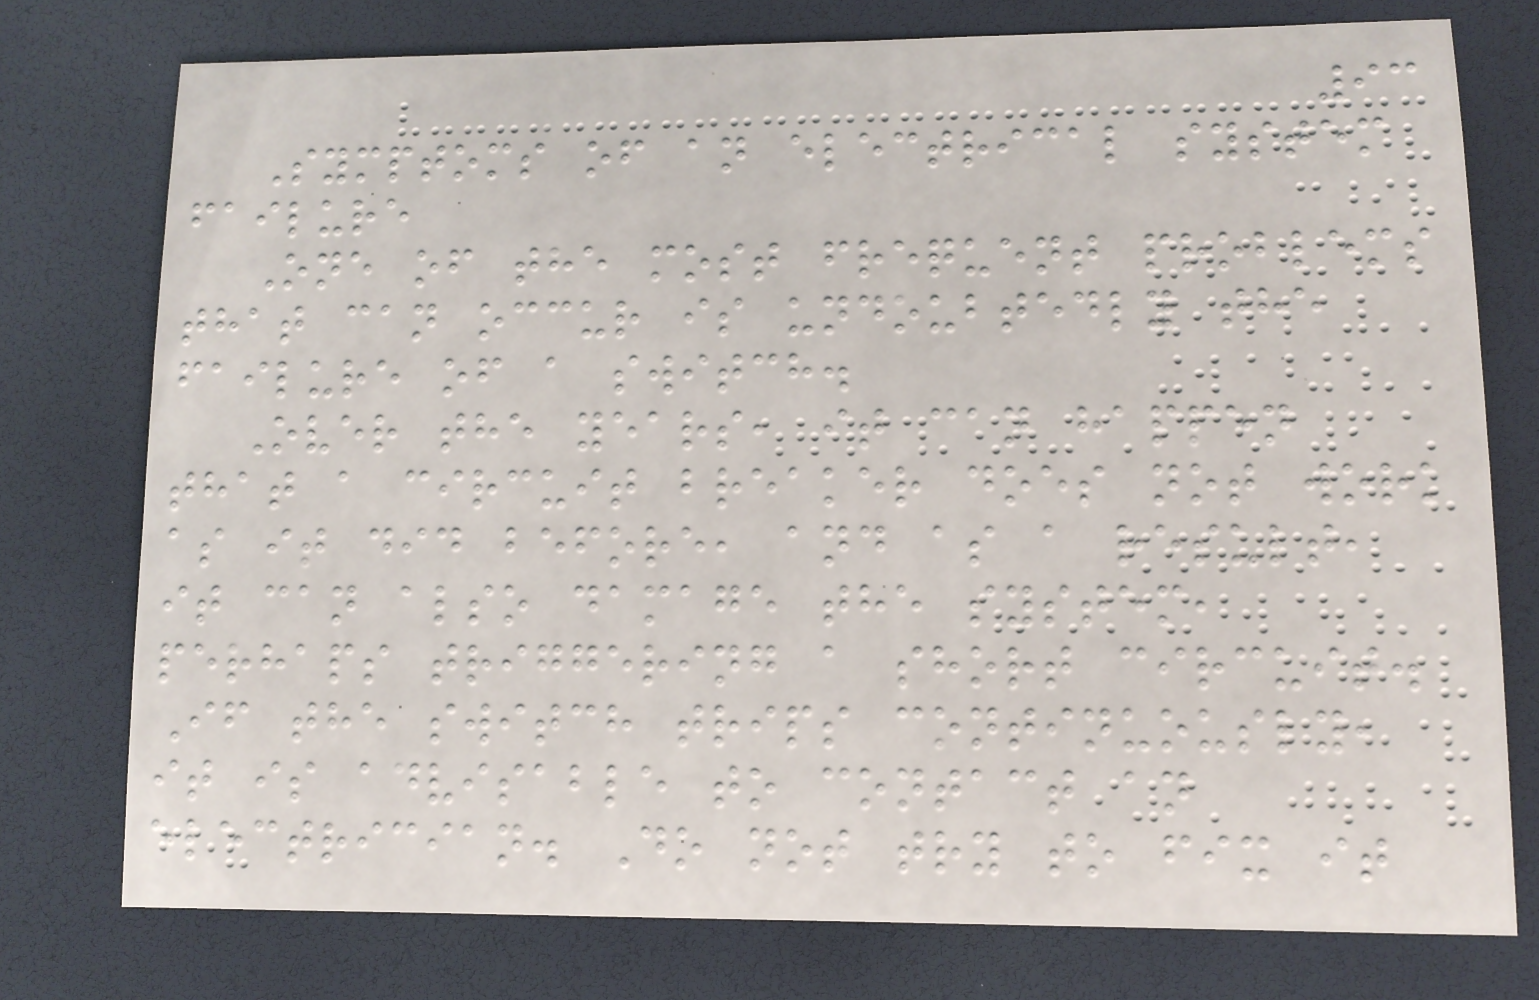93
Symptoms of an electrical system
failure
One of the most frequent problems
that can occur is undoubtedly the
failure of a switch.
Over the years, it can happen
that a circuit breaker does not work
as it did before, and as a result,
it can also damage the system,
perhaps triggering a short circuit.
If the switch trips continuously,
it is advisable to contact an
electrician. Do not try to fix it
